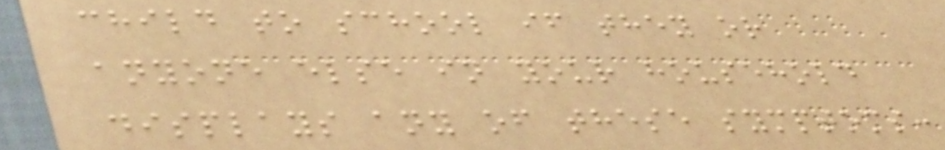child to school if they or
anyone else in your household
displays any of these symptoms:
